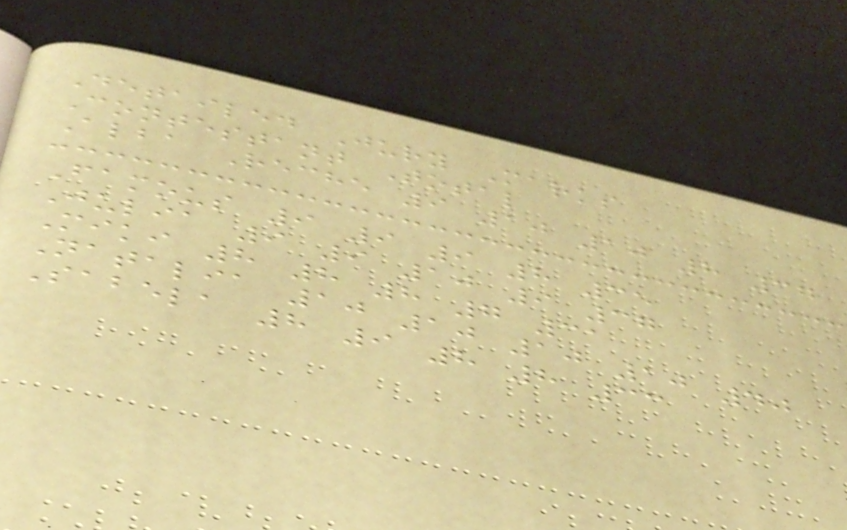Detailed Jury Marks
Contestant Total
Alba Reche 9 10 10 8 37
Famous 9 9 9 8 35
Julia 9 9 10 9 37
Miki 8 8 8 7 31
Natalia 10 10 10 10 40
Sabela 8 9 8 8 33
